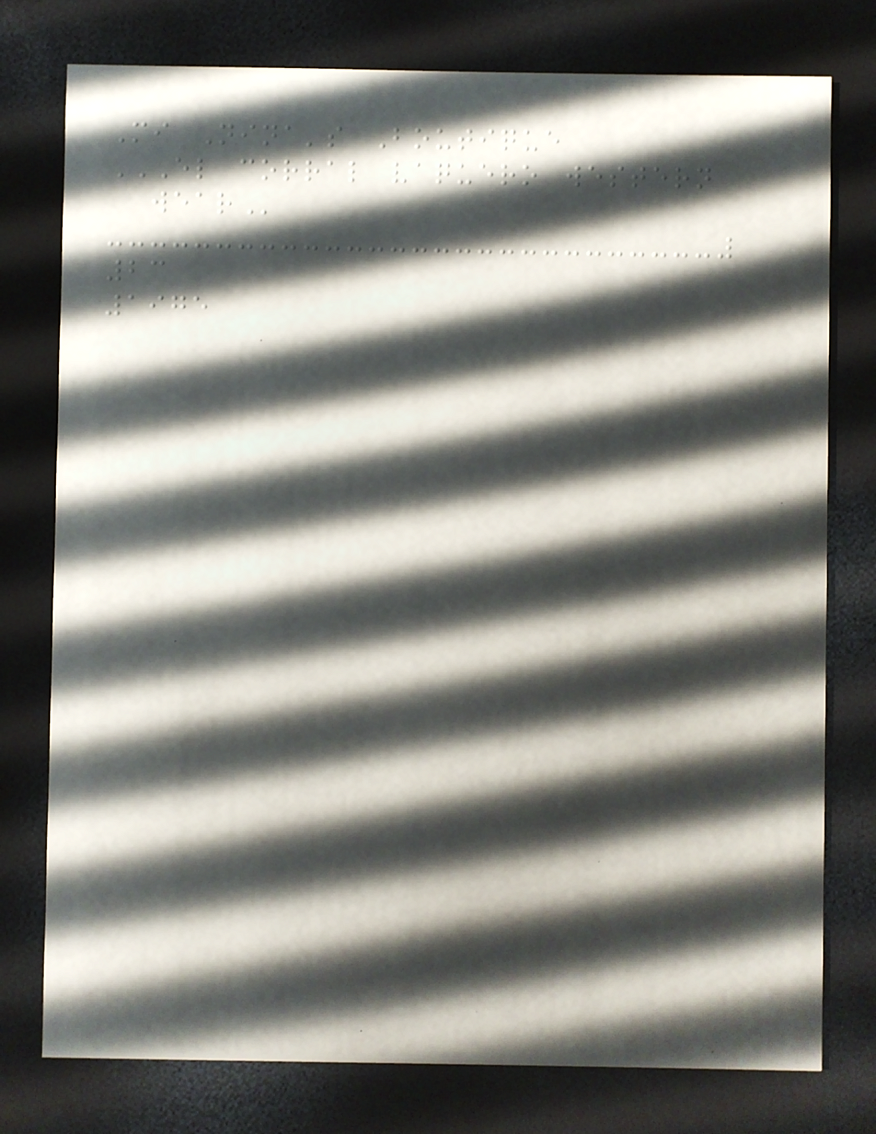Mi Nina's Boutique
EL CORRAL VAQUERO WESTERN
WEAR
23
1975
